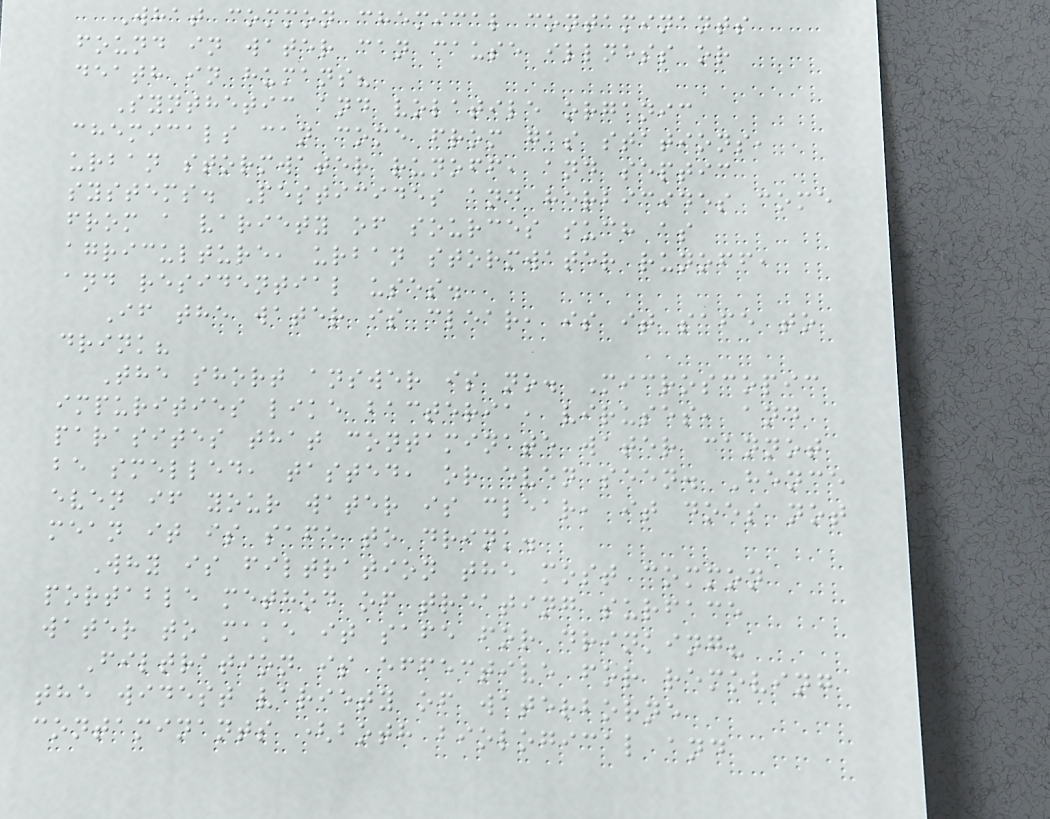What common chemical contaminants
found in water can cause illness or
death in humans?
Synthetic and volatile organic
chemicals can come from gas stations,
urban stormwater runoff, and septic
systems. Pesticides and herbicides come
from a variety of sources such as
agriculture, urban stormwater runoff,
and residential uses.
If the water is clear, is it safe to
drink?
The short answer is no. Microscopic
impurities like bacteria, viruses, and
parasites that contaminate water cannot
be smelled, tasted, or even seen. Hence
even if your water is clear, it does not
mean it is safe to drink.
Why is filtration the most common
portable method of treating surface
water to make it safe for drinking?
Filtration is effective for removing
the widest variety of waterborne
contaminants (both biological and
